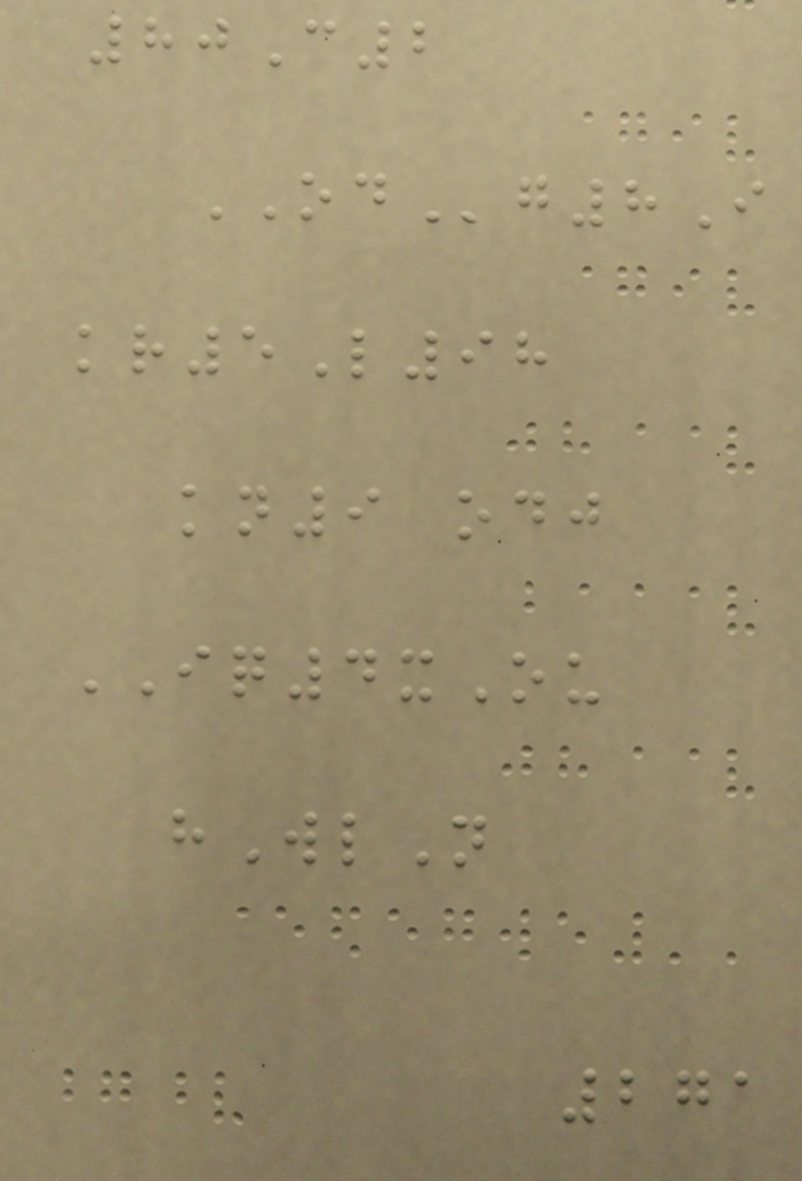80C2
ODg8I
kr5L98
kn9 odj
IQ4xOu
hWlN
271
